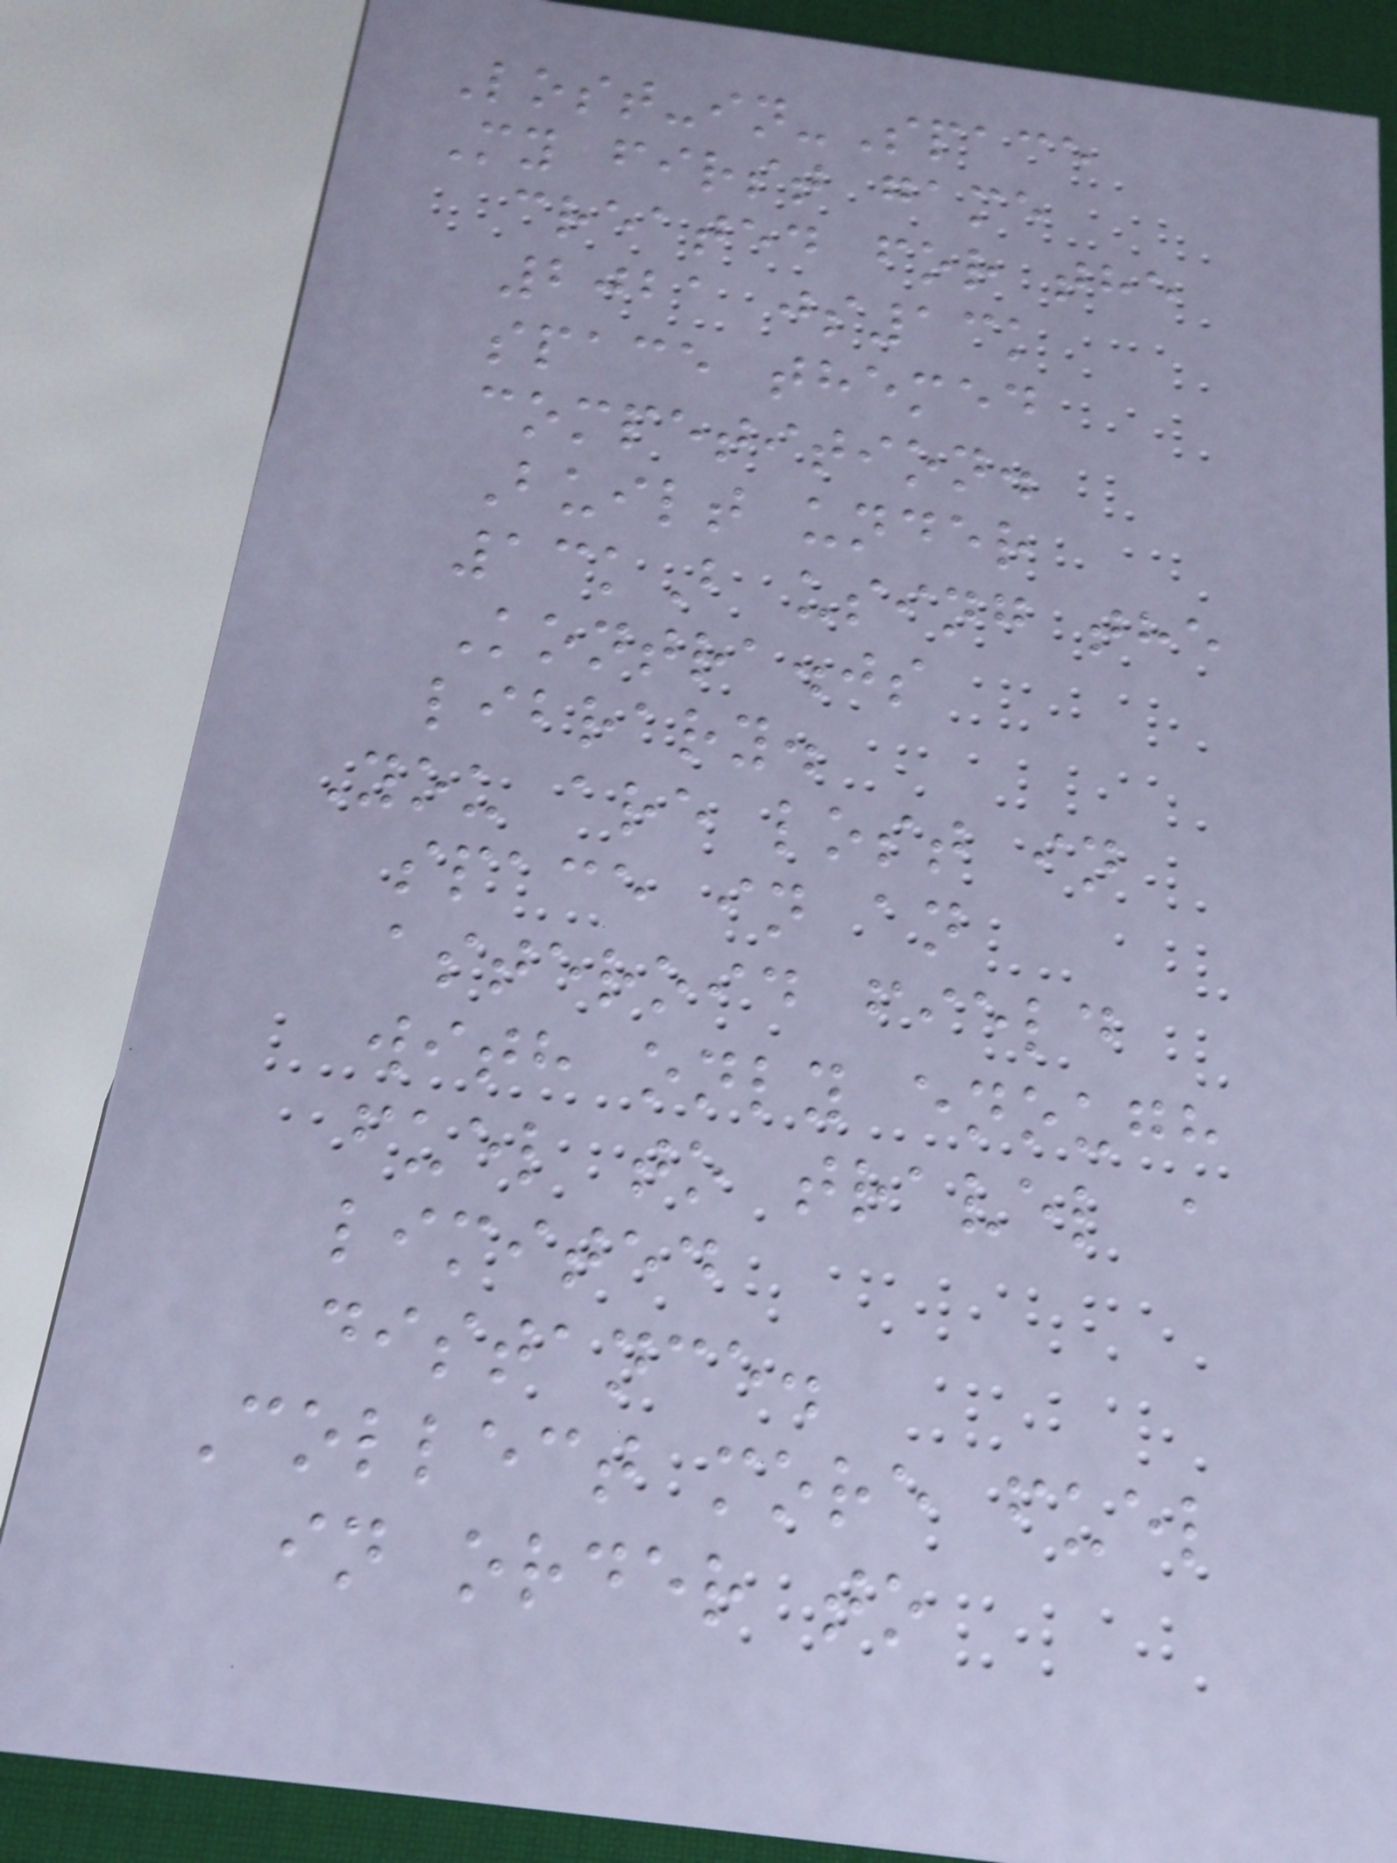Lost-in-Space
My first game
created for the
2021 js13k
space themed
competition.
Built under
13kB using the
Kontra.js
library.
You are lost in
space in an
asteroid field
with only enough
fuel to travel a
limited
distance.
Collect more fuel
in order to
